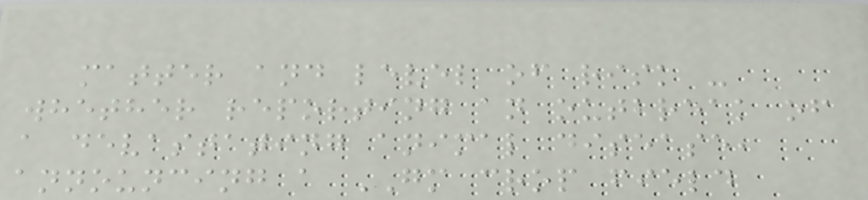matter and level of risk -
whether reporting an outbreak of
a devastating animal disease,
announcing a GM crop field
